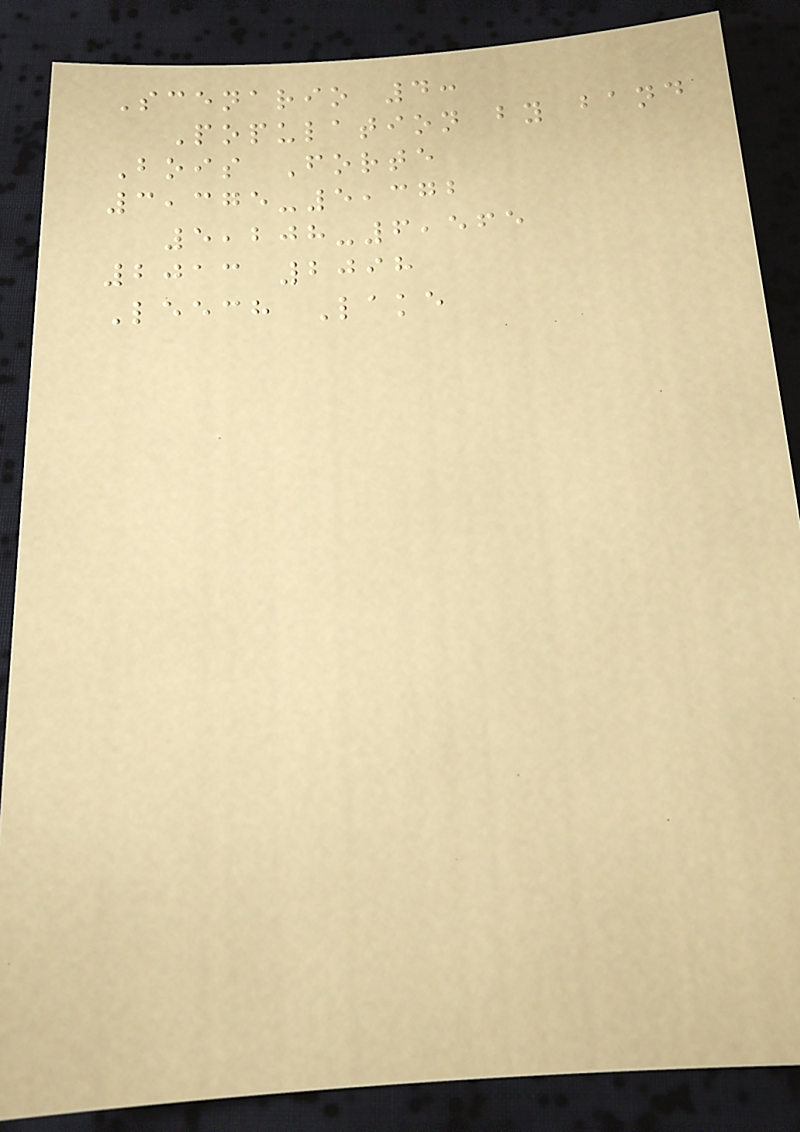Scenario 4:
Population by band
Bois Forte
3,375-5,372
5,208-6,565
2013 2098
Leech Lake
